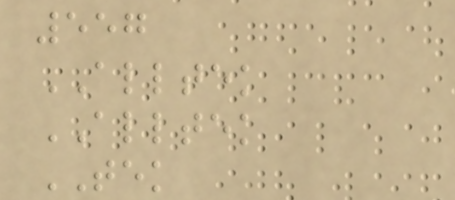557
ALLTEK
ALLTEK
TEK
